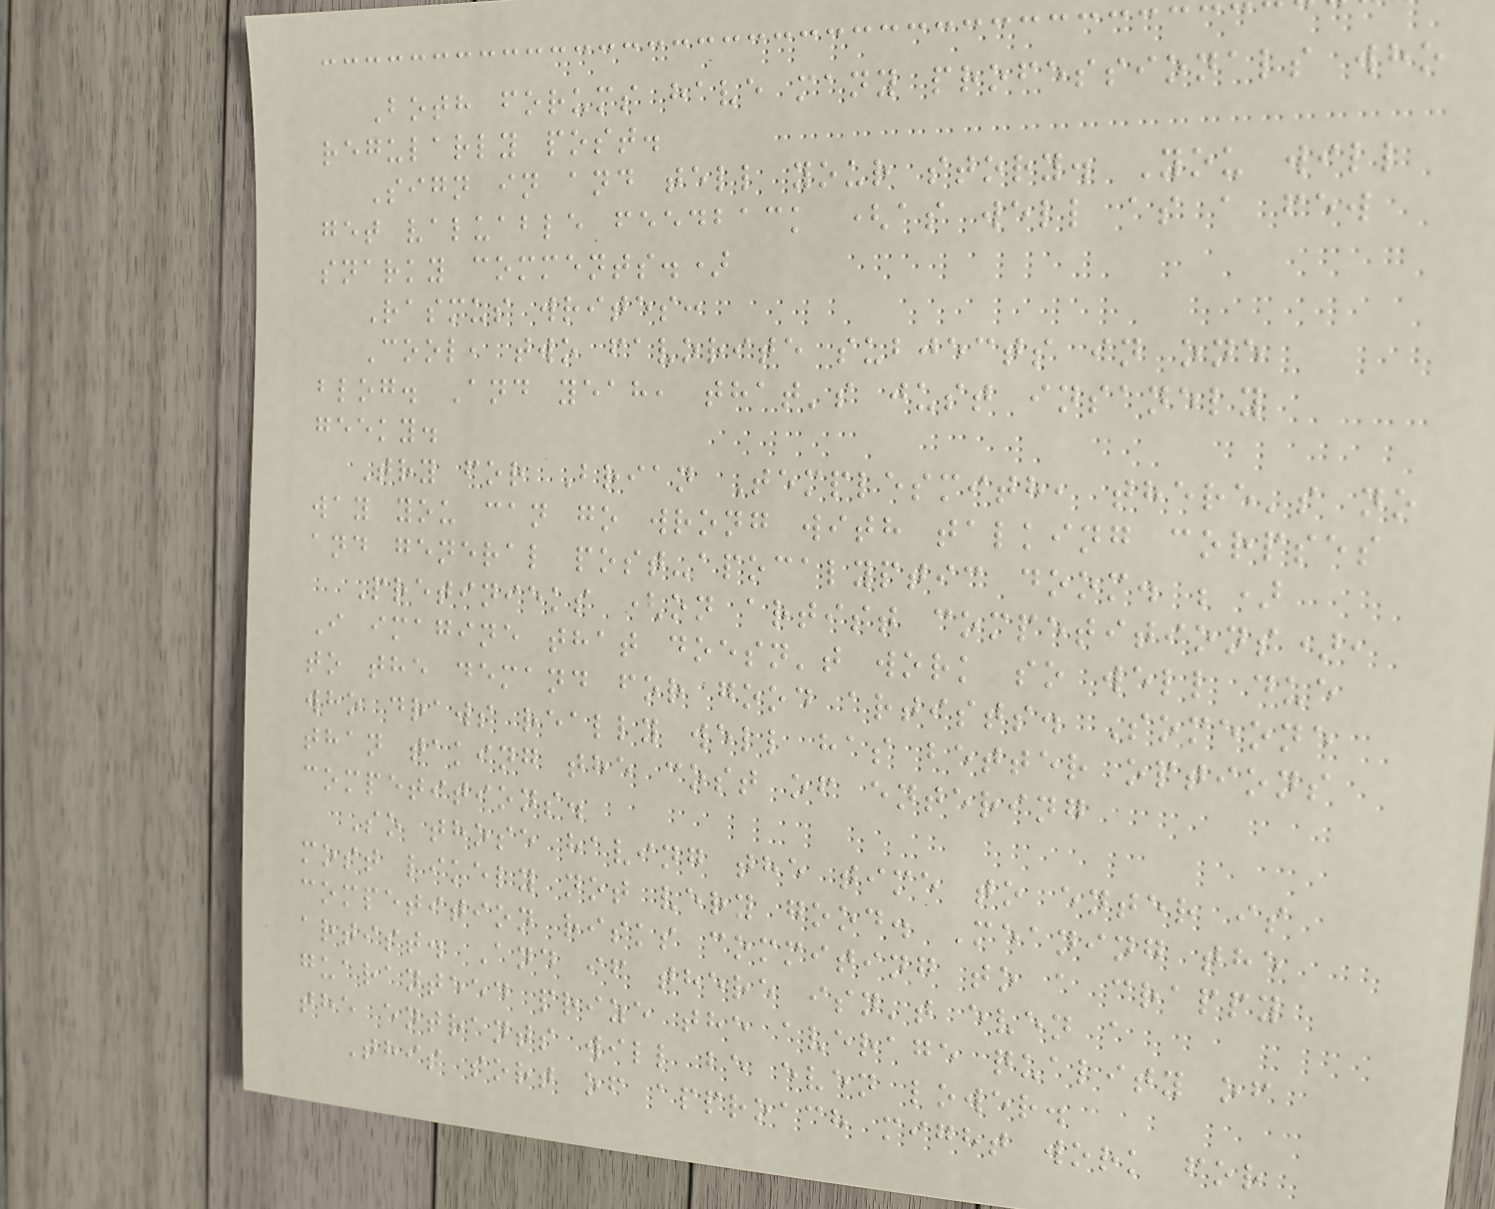Both forums have many professionals who
regularly post.
Sign in and tell your story. You will
get valuable feedback (as well as a few
snarky comments.)
Rasmus writes:
Cool, two favorite subjects in one
blog. And yeah, that's just insanely
geeky.
Try for Brian Templesmith, there's no
way you can go wrong with talking corpses
and general post-apocalyptic doom. ;)
Pretinieks (on artist competitions),
I imagine that doesn't work so well due
to the demand for good artists. Someone
who draws really well has better options
than taking the cost of entering
competitions.
So those having the time to enter is
most likely not very good. Meaning the
competition risks commiting to a crappy
artist. And if there isn't even a
guaranteed prize the average quality of
the entrants will be even lower.
This sort of approach might work for
